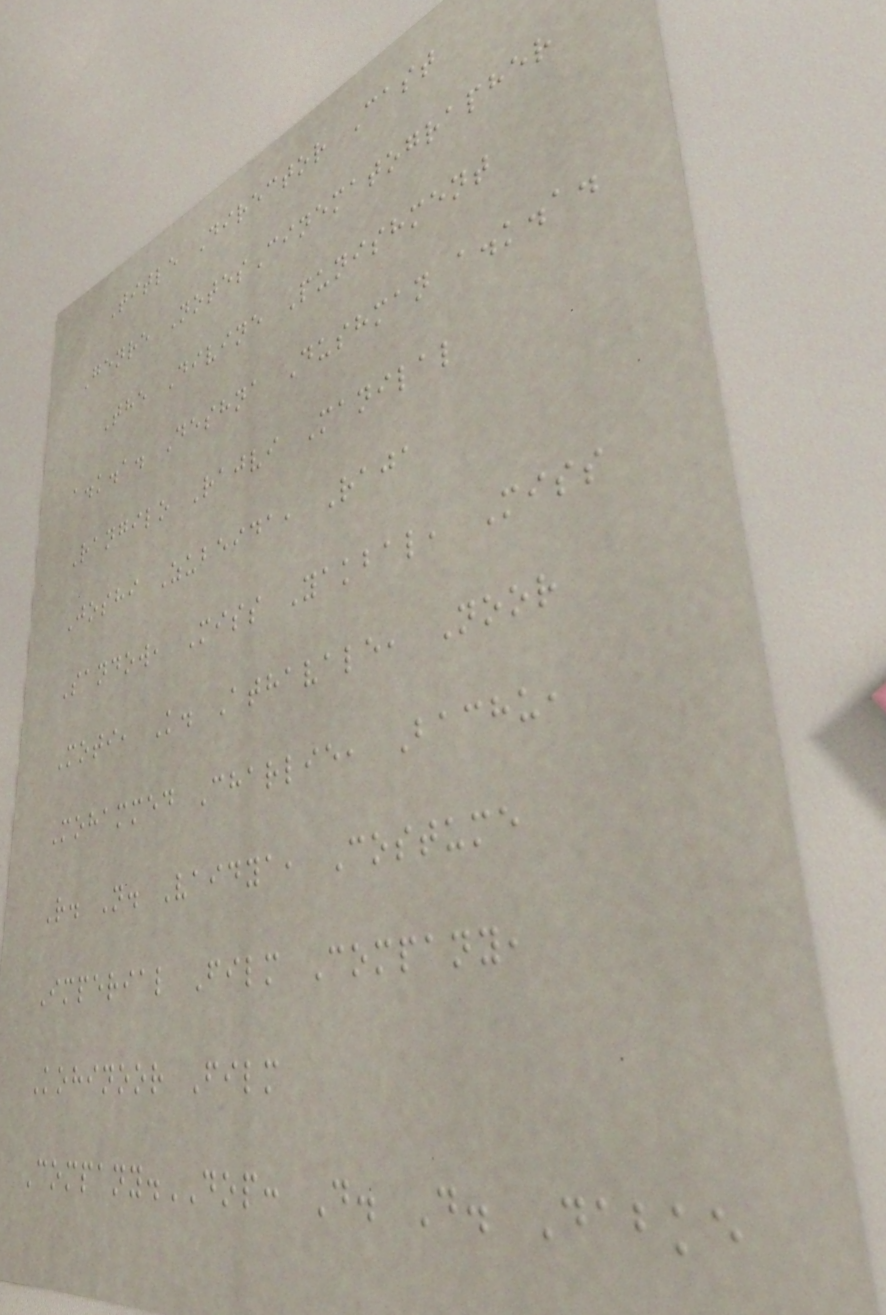Title Director Cast
Genre NotesCinematographer
The Divine Punishment
a.k.a. Deshna Dushman a.k.a.
Rangilo Rajvi Manilal
Joshi Zubeida, Raja
Sandow, Miss Yakbal, Miss
Moti, K. Athavale, Noor
Mohammed Charlie, Bachu,
R. N. Vaidya, Costume
Imperial Film Company,
Kohinoor Film
Company.DOP: D. D. Dabke
